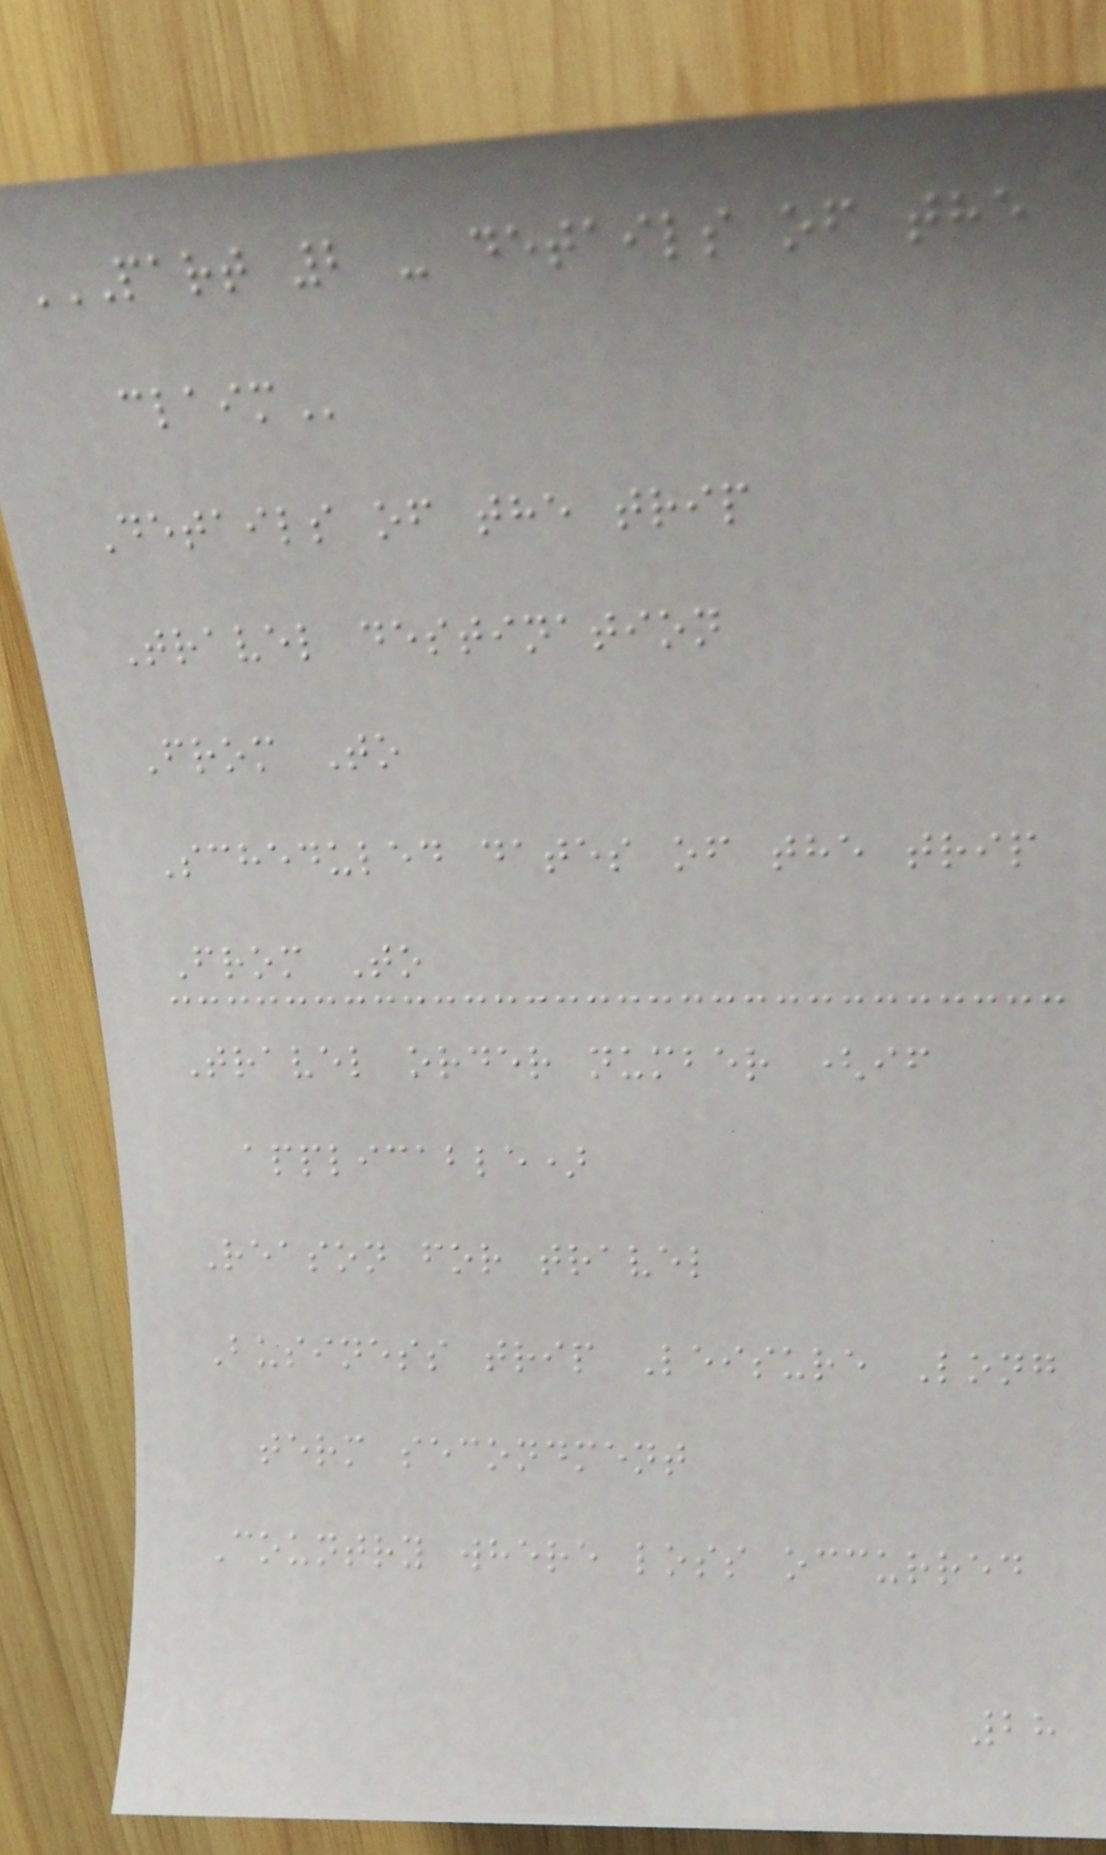PART 2 - DETAILS OF THE
CLAIM
Details of the trip
Travel destination
From To
Scheduled dates of the trip
From To
Travel order number (if
applicable)
Reason for travel
Business trip Leisure Long
term secondment
Country where loss occurred
28
